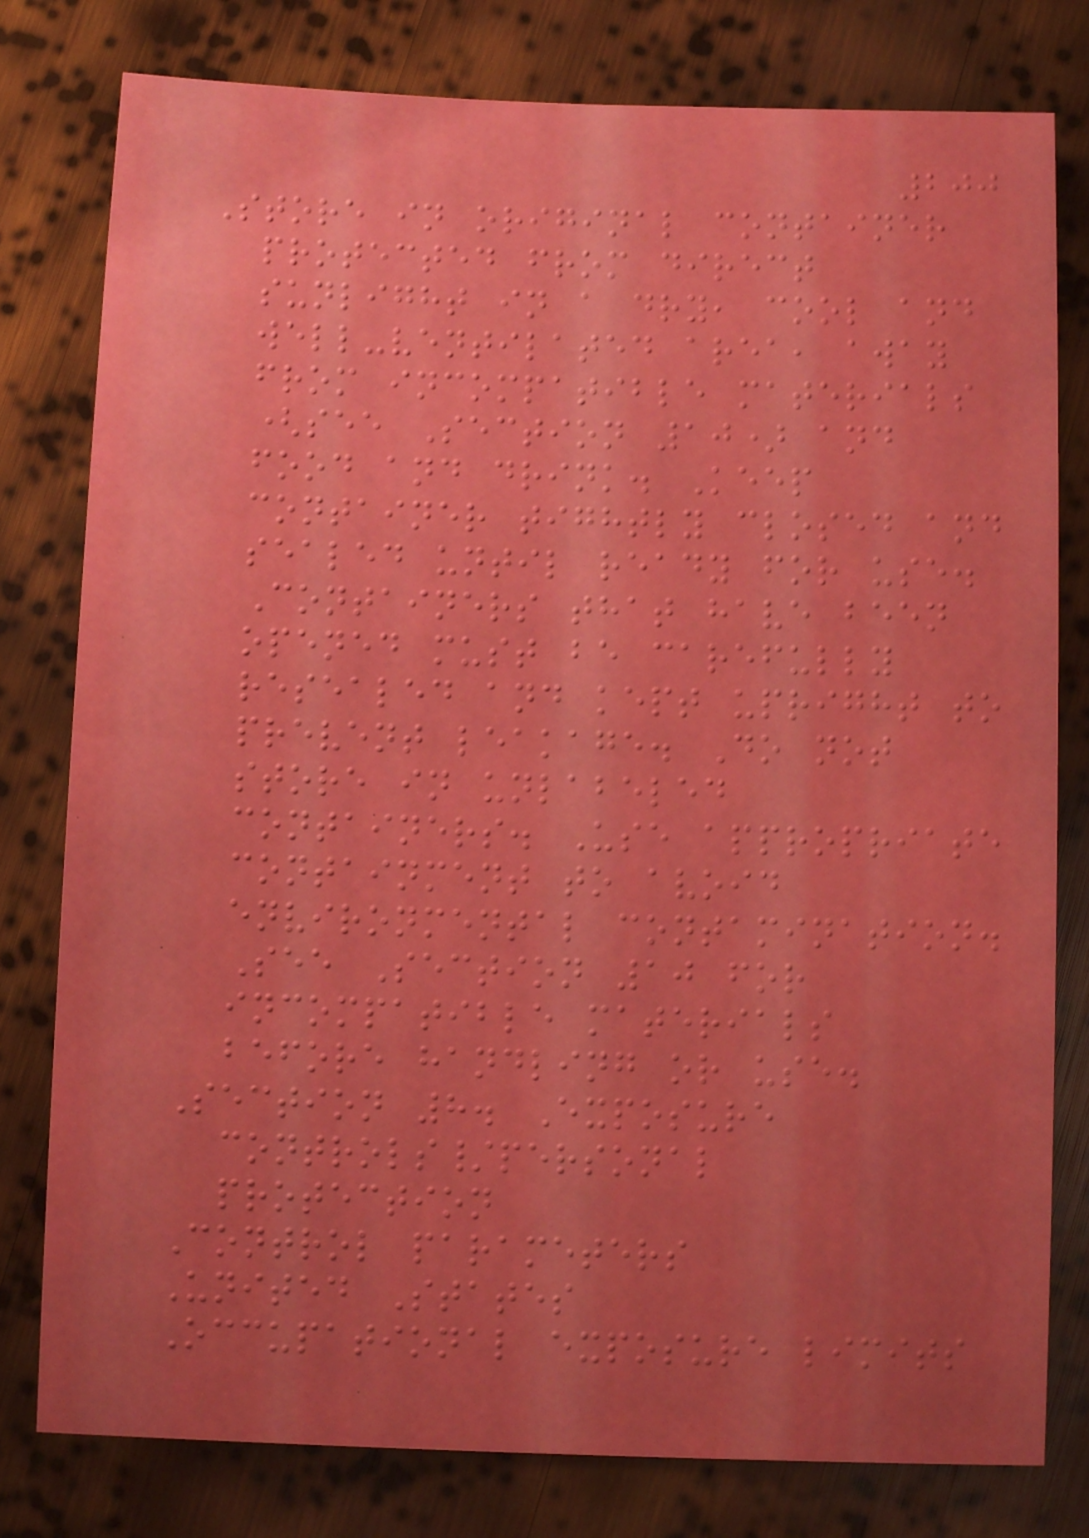200
Store in original container
protected from direct
sunlight in a dry, cool and
well-ventilated area, away
from incompatible materials
(see Section 10) and
food and drink. Keep
container tightly closed and
sealed until ready for use.
Containers that have been
opened must be carefully
resealed and kept upright to
prevent leakage. Do not
store in unlabeled
containers. Use appropriate
containment to avoid
environmental contamination.
See Section 10 for
incompatible materials
before handling or use.
Section 8. Exposure
controls/personal
protection
Control parameters
United States
Occupational exposure limits
